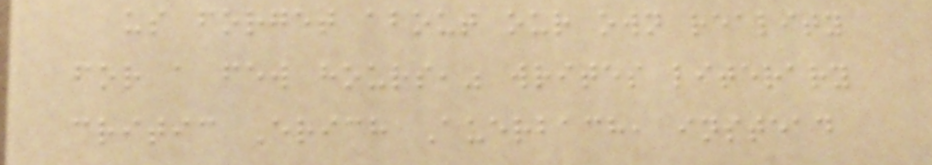us forget about our own reality
for a few hours," writes literary
critic Erich Auerbach, instead
